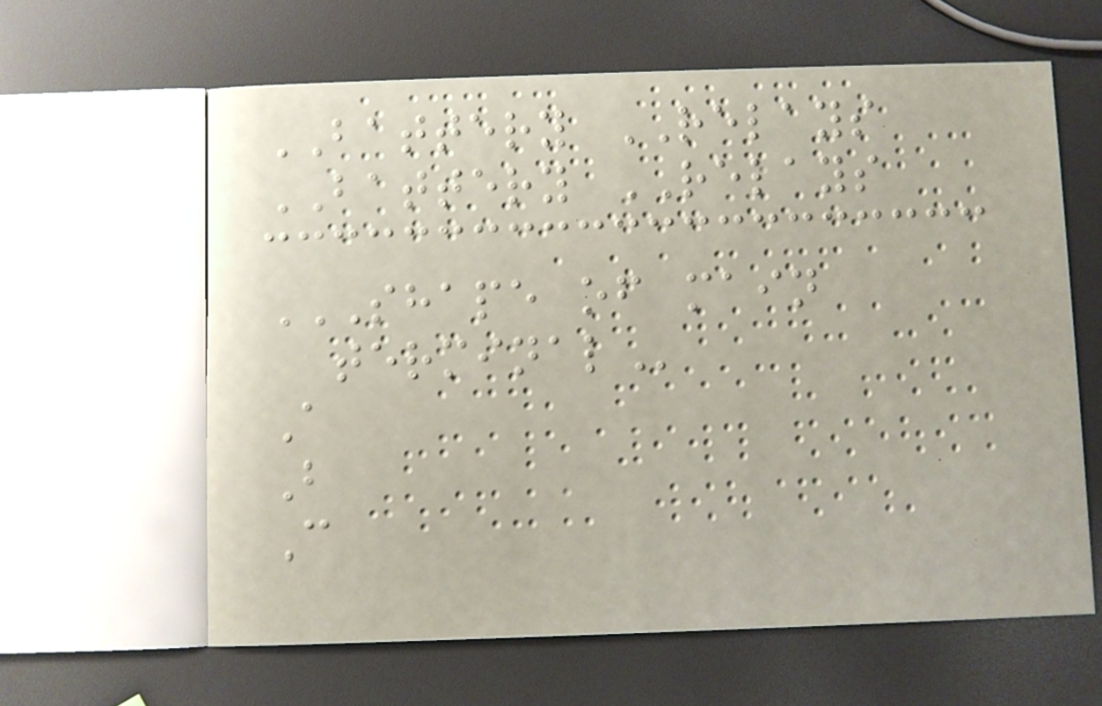BATTERY RELAYS
BATTERY RELAYS
SHAPE OF MAIN
TERMINAL
A
B
C
